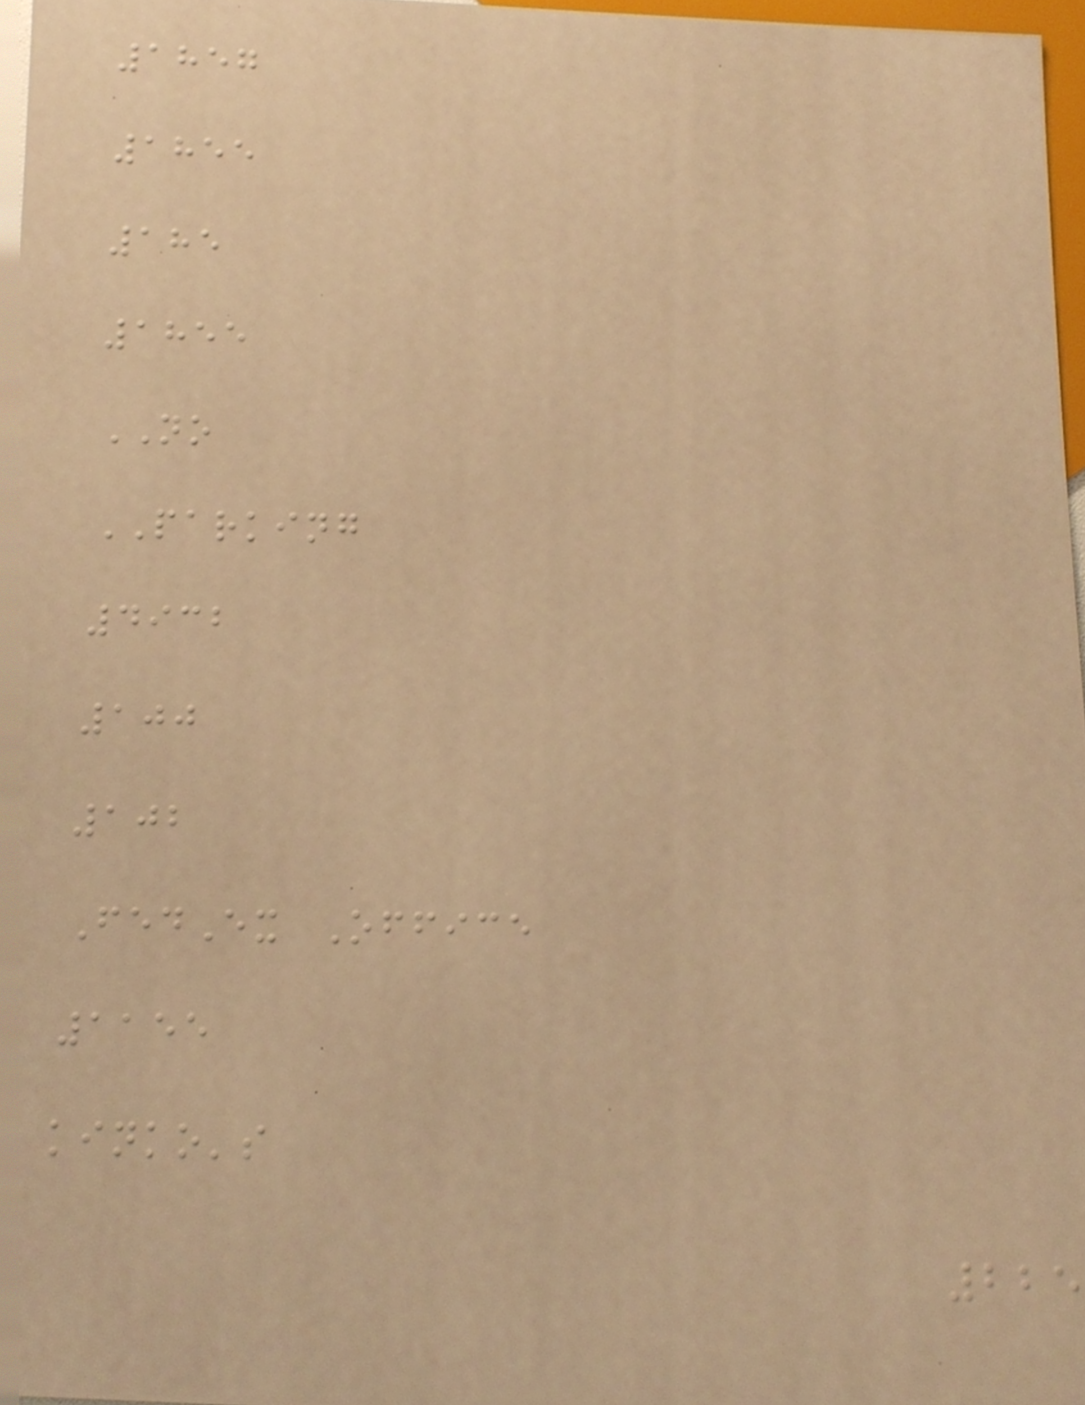1857
1855
185
1855
NO
PARKING
4932
100
102
FedEx Office
1155
kinko's
225
